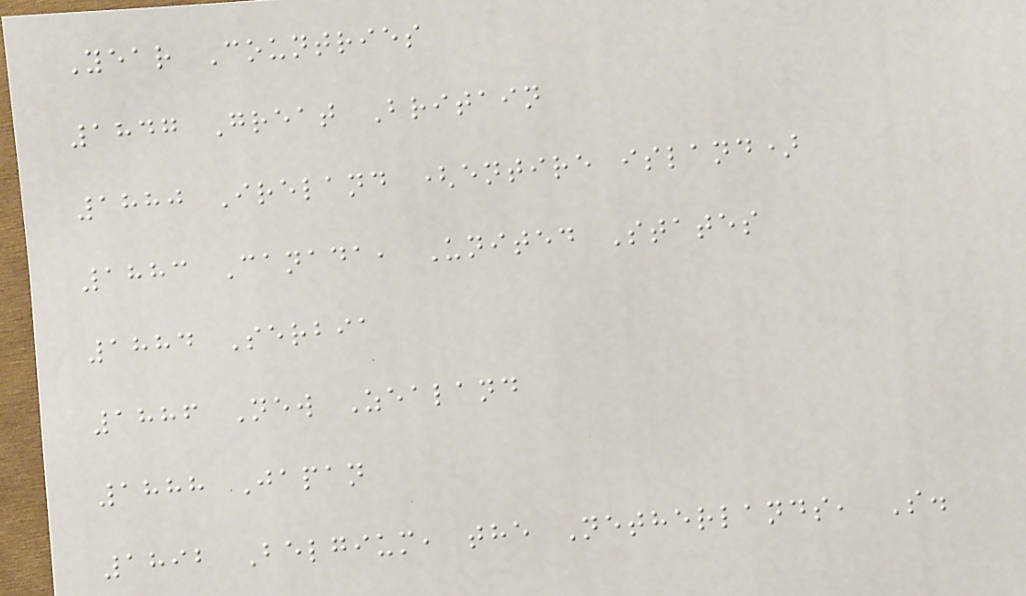Year Countries
1847 Great Britain
1880 Ireland (entire island)
1883 Canada, United States
1884 Serbia
1886 New Zealand
1888 Japan
1892 Belgium, the Netherlands, S.
